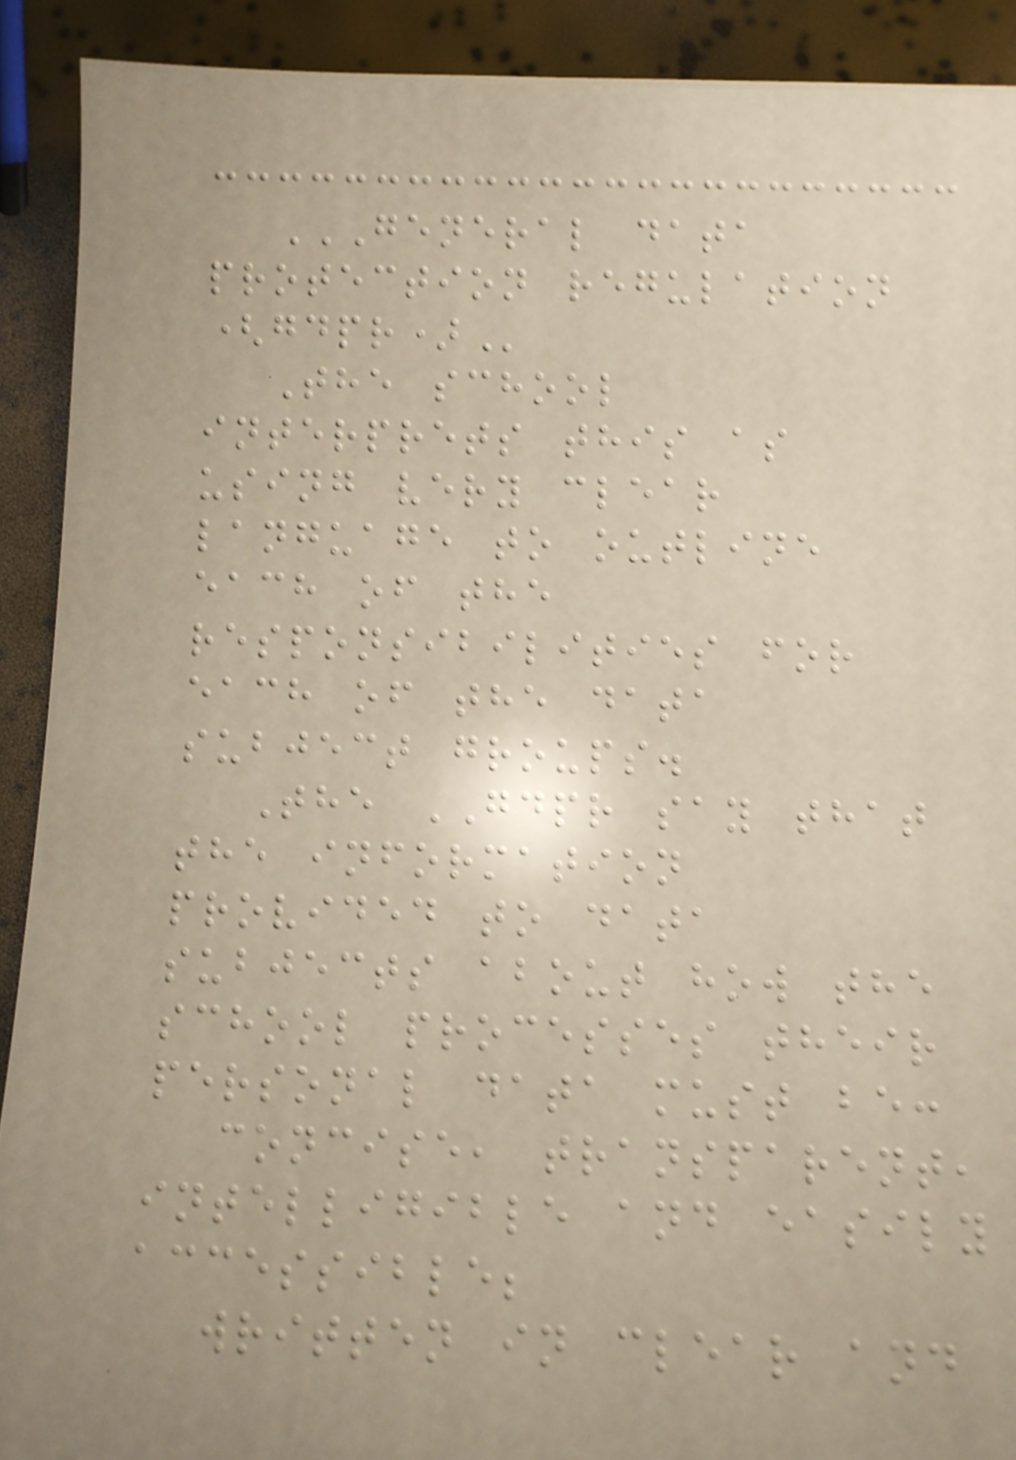GENERAL DATA
PROTECTION REGULATION
(GDPR)
The school
interprets this as
using very clear
language to outline
each of the
responsibilities for
each of the data
subject groups.
The GDPR say that
the information
provided to data
subjects about how the
school processes their
personal data must be:
concise, transparent,
intelligible and easily
accessible;
written in clear and
